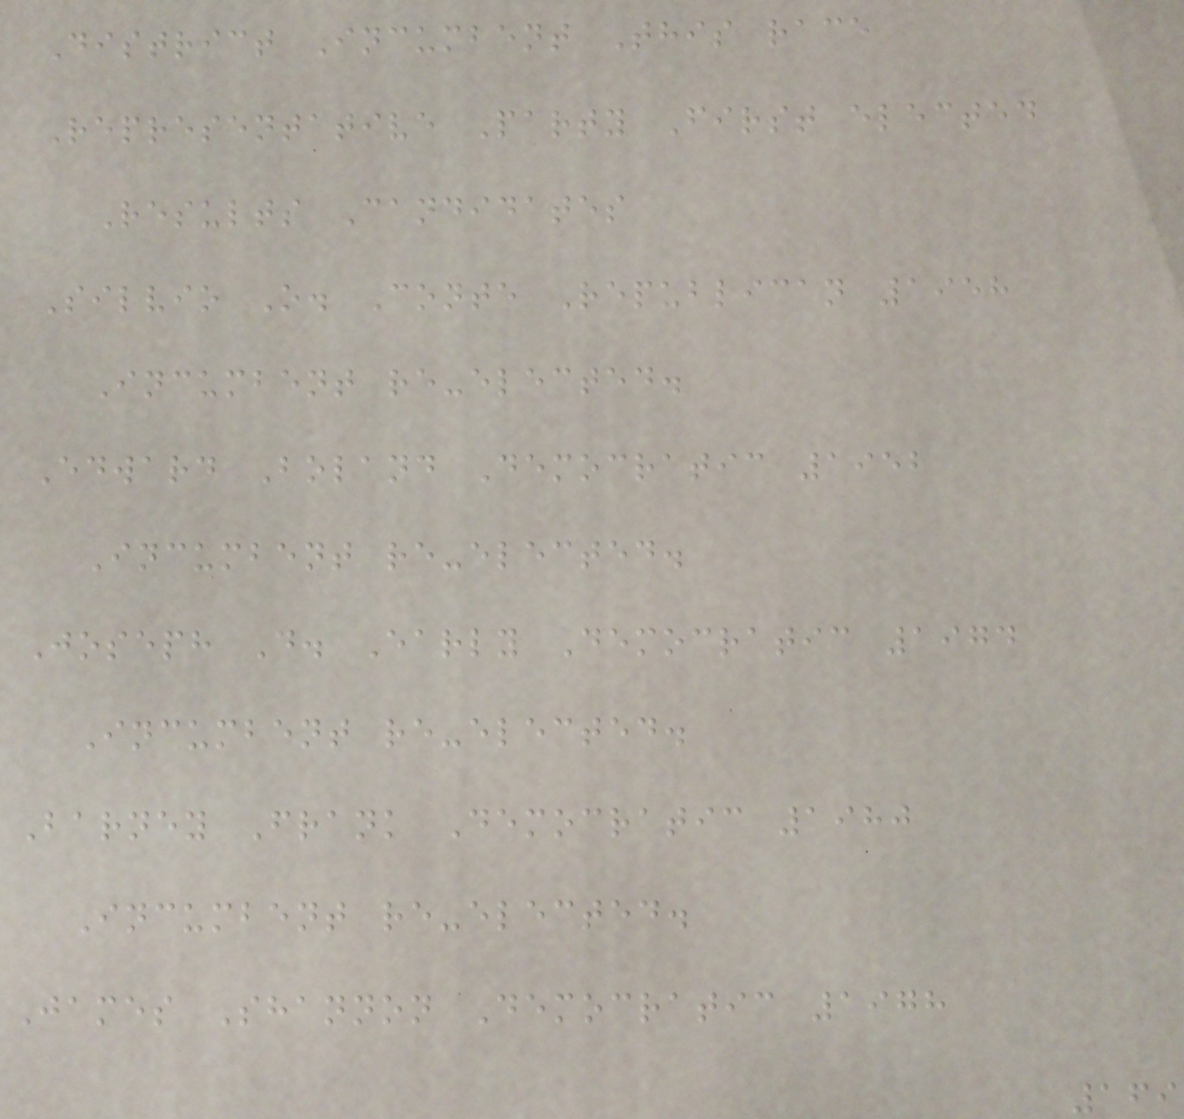District Incumbent This race
Representative Party First elected
Results Candidates
Silvio O. Conte Republican 1958
Incumbent re-elected.
Edward Boland Democratic 1952
Incumbent re-elected.
Joseph D. Early Democratic 1974
Incumbent re-elected.
Barney Frank Democratic 1980
Incumbent re-elected.
James Shannon Democratic 1978
169
